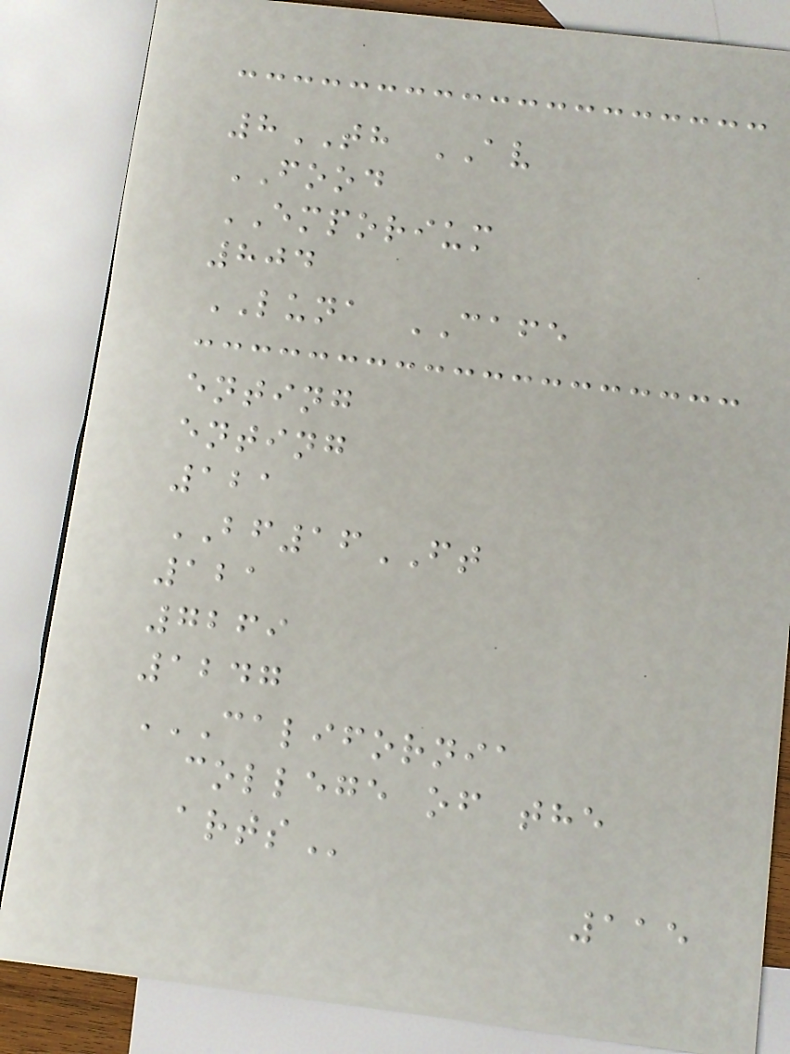8TH AV
FOOD
EMPORIUM
804
LUNA CAFE
enting
enting
121
BF16FT
121
7269
1247
CALIFORNIA
COLLEGE OF THE
ARTS
115
